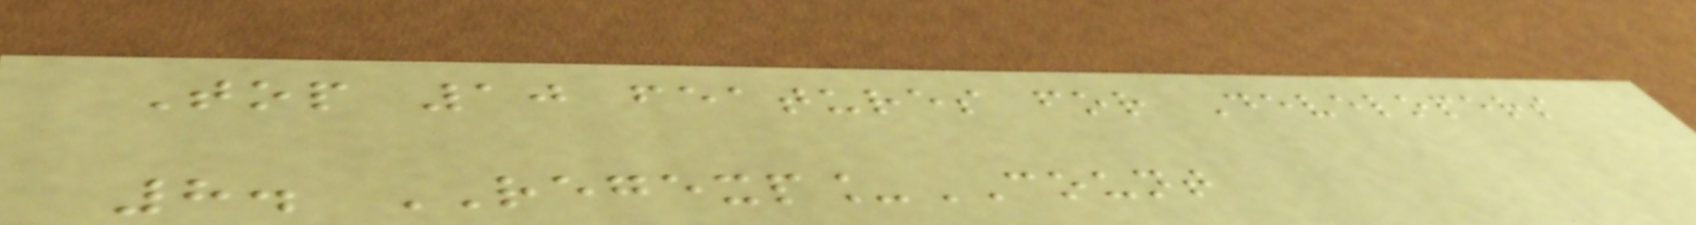Top 10 features for Developers
8. REGEXP_COUNT
